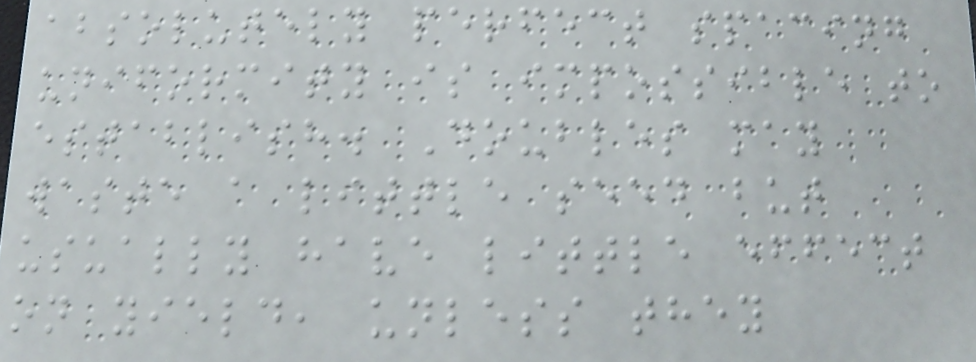absolutely perfect spacing
uniformity is impossible to
establish. Doubles may
waste a little seed but
usually have little effect
on yield, unless they
